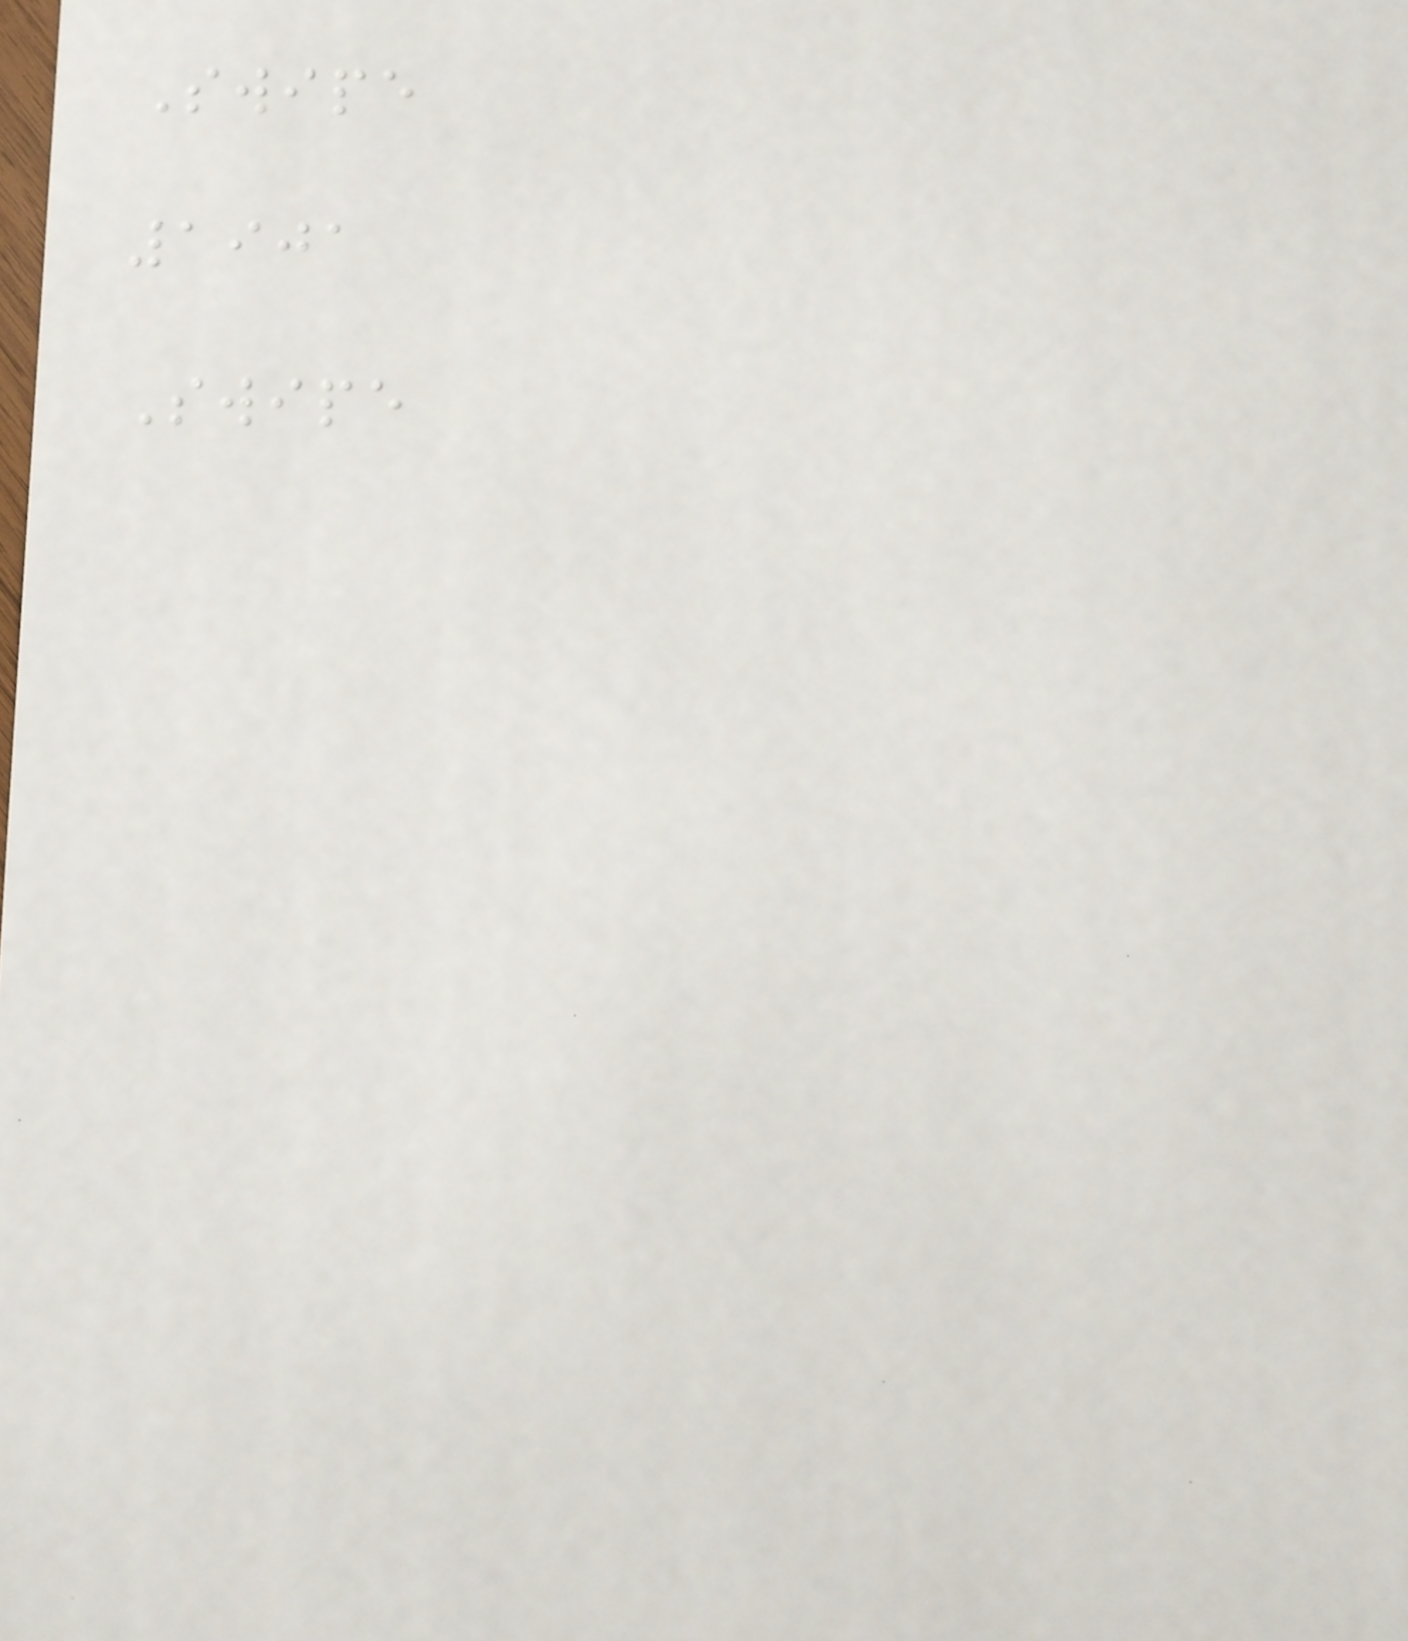Swipe
1901
Swipe
